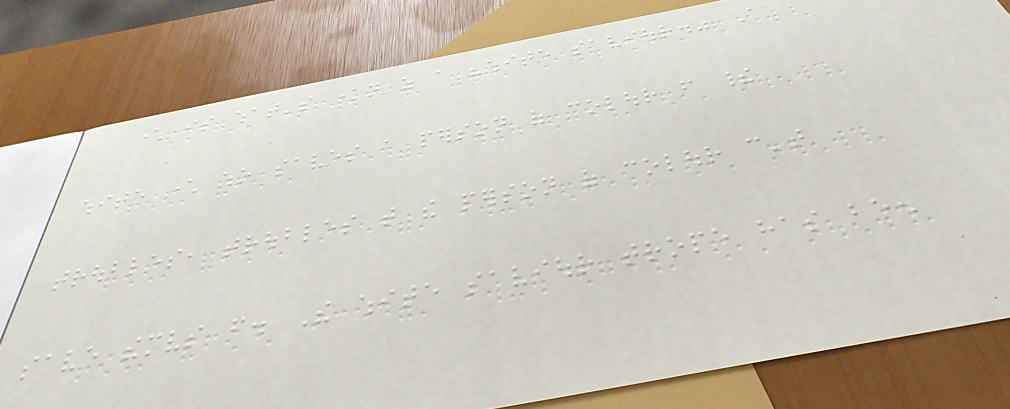character is what's known as a "white saviour." A
white character who saves a person of colour from their
troubles, troubles that the person of colour can't
save themselves from. The white saviour trope has been
